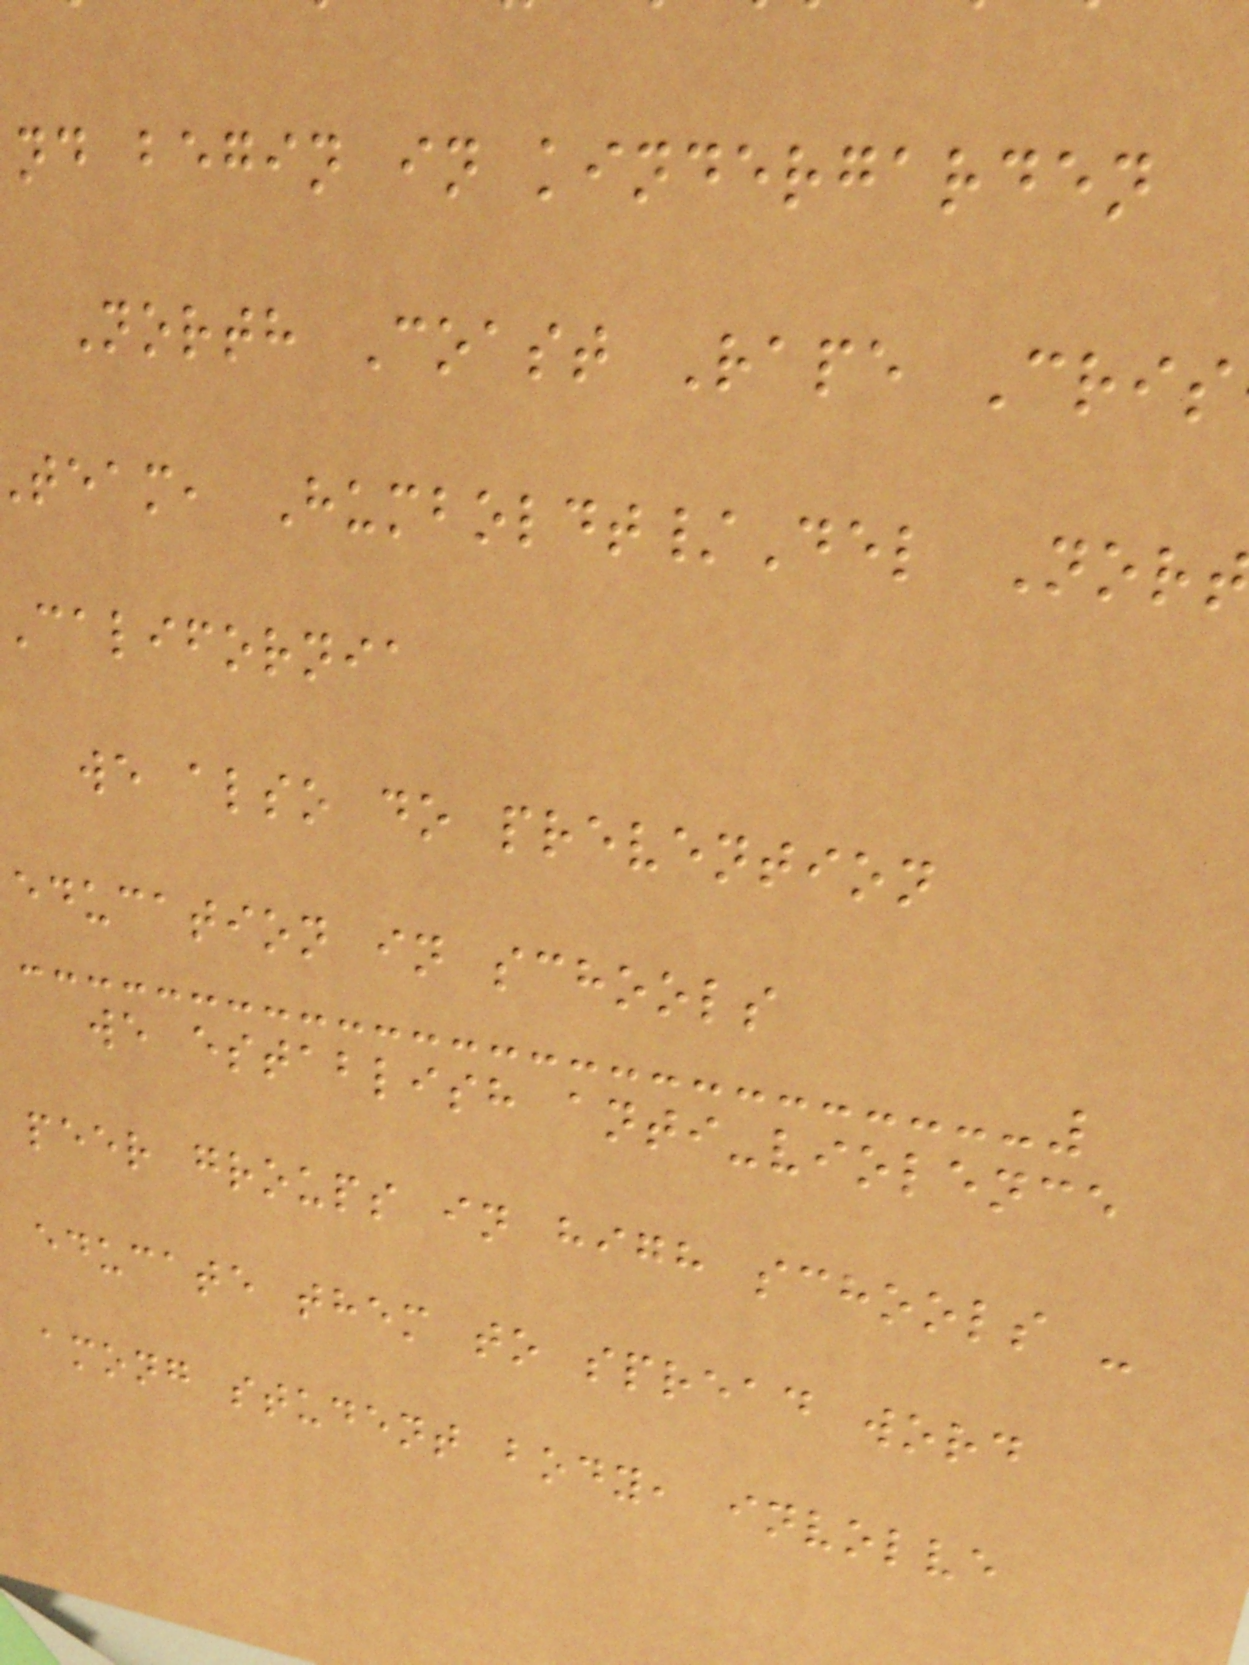nd begin in kindergarden
North Coast Rape Cris
team, Humboldt/Del Nor
california
we also do prevention
education in schools
we establish anti-violence
peer groups in high schools -
educate them to spread word
among student body, involve
